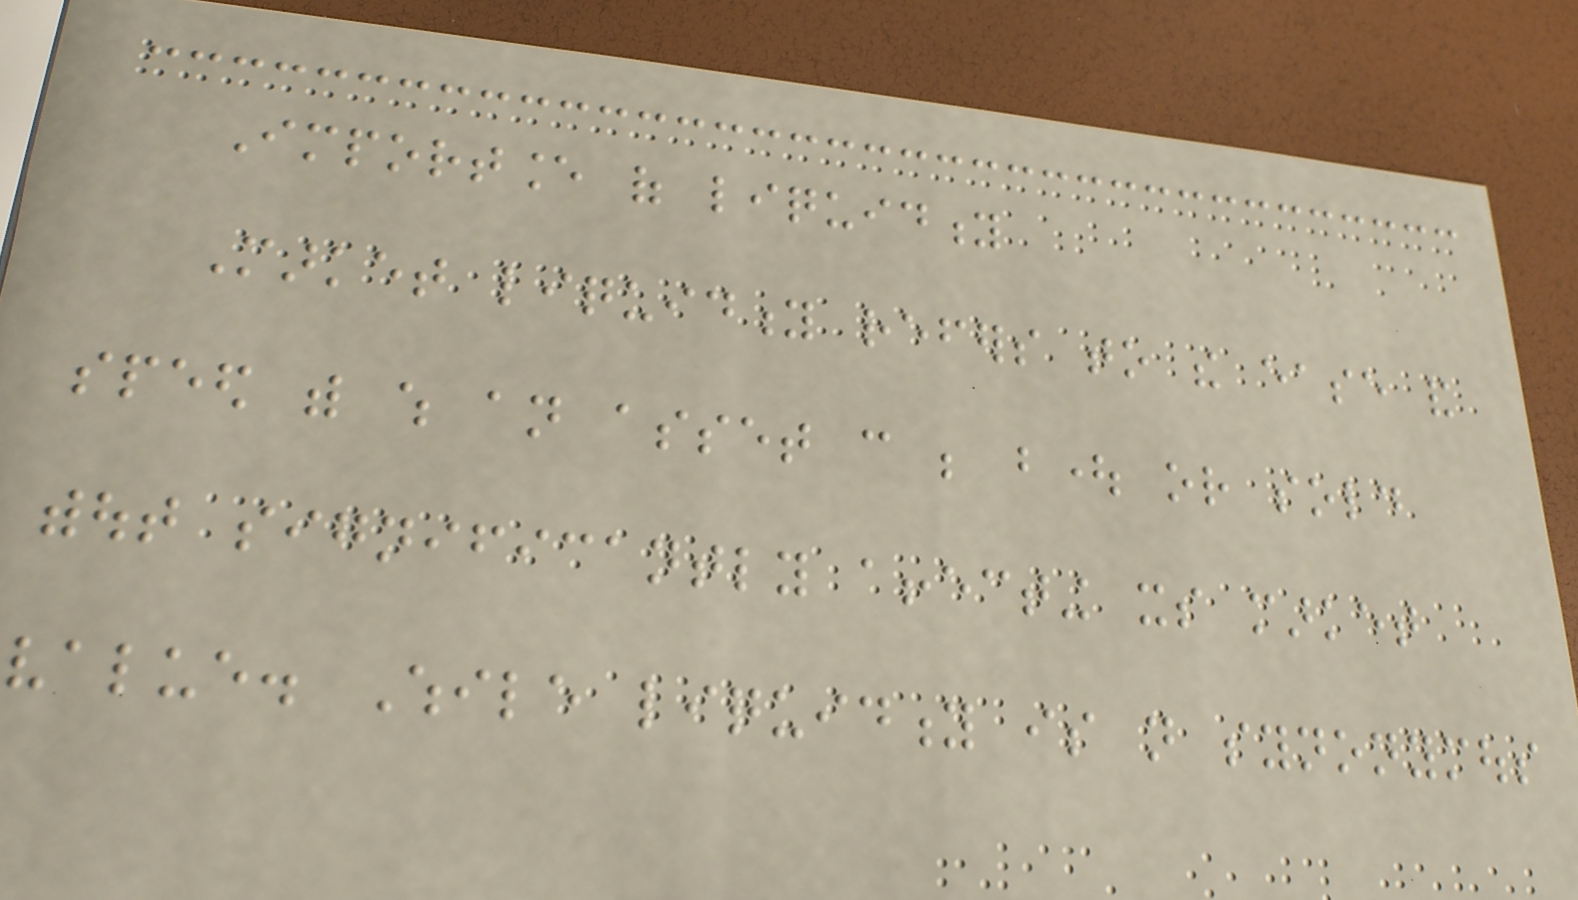Importance of liquidity
Market liquidity refers to the ease and
speed with which an asset can be bought or sold
without significantly affecting its market
value. While liquidity is not synonymous
